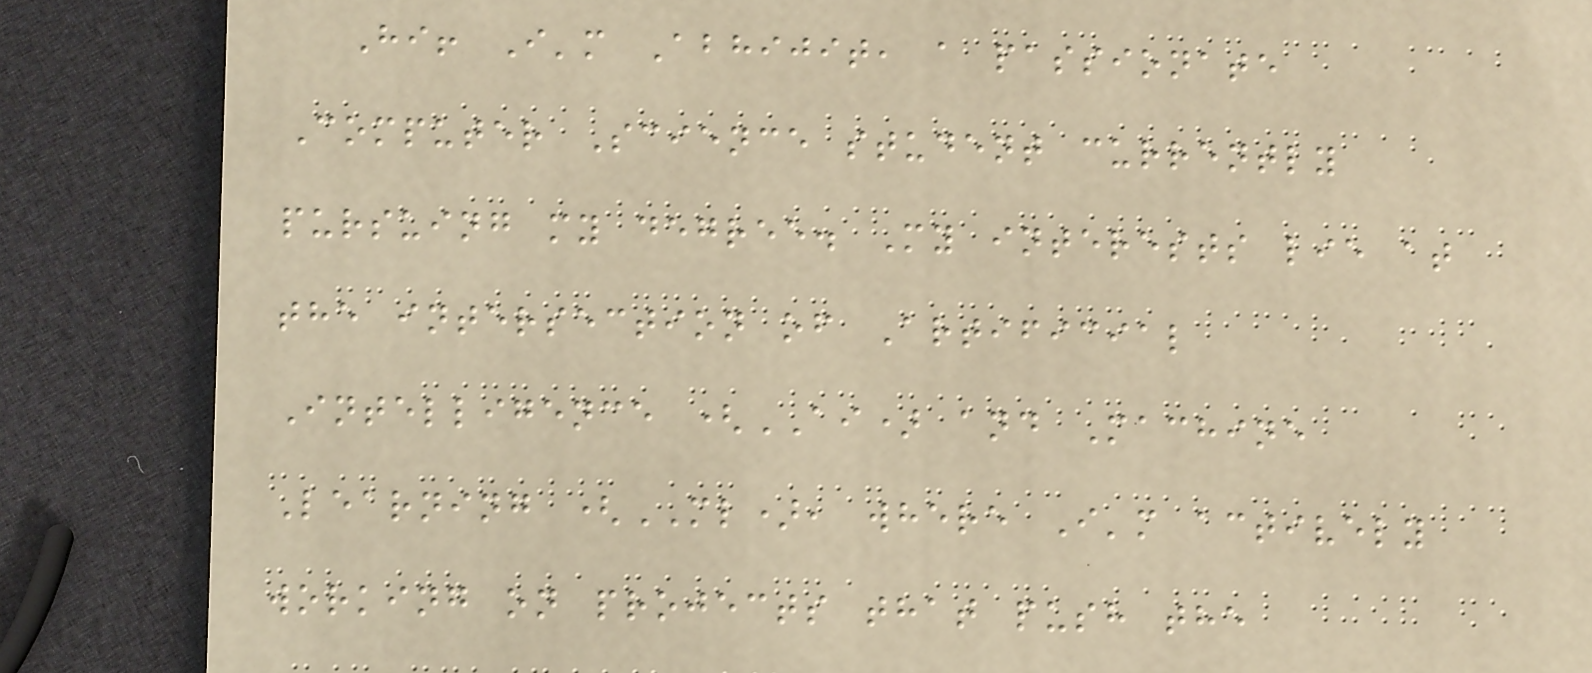Hi! I'm Abhijit, a passionate
Computer Science student currently
pursuing my degree. My interests lie at
the intersection of Artificial
Intelligence (AI) and Machine
Learning (ML), where I'm actively
working on projects that push the
